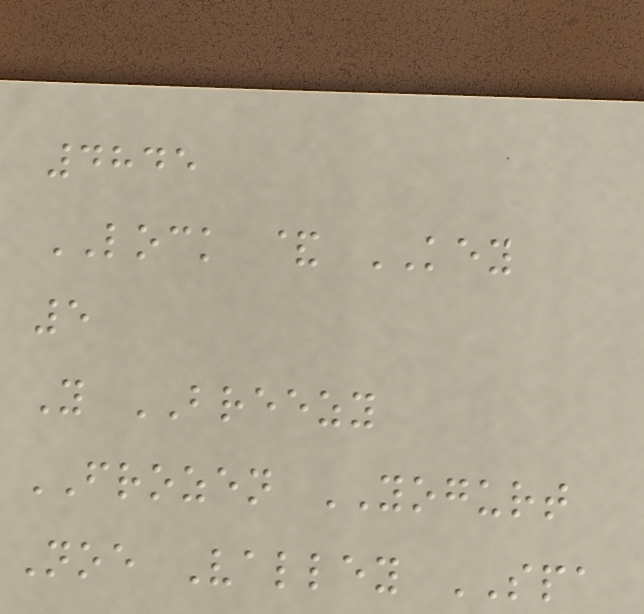4845
LOCK & KEY
5
Y BREEZY
FROZEN YOGURT
Noe Valley SPA
